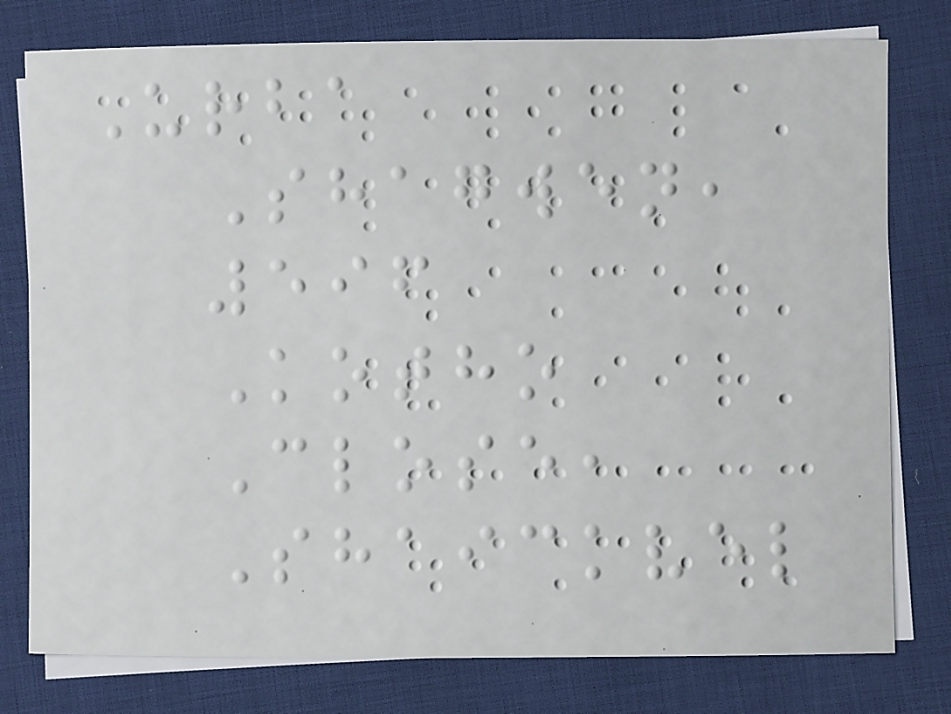Urba
Shagwen,
596
Kotho
Close,
Shaickvel
